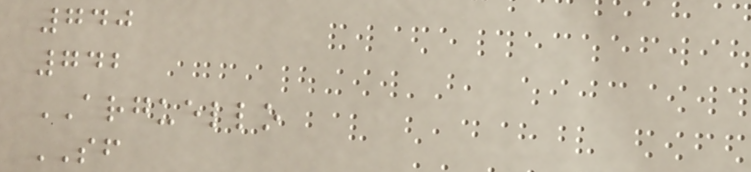740
742
ARGUELLO
SF
